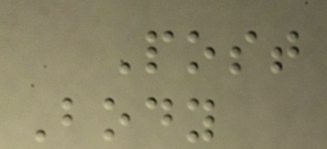Post
Body
